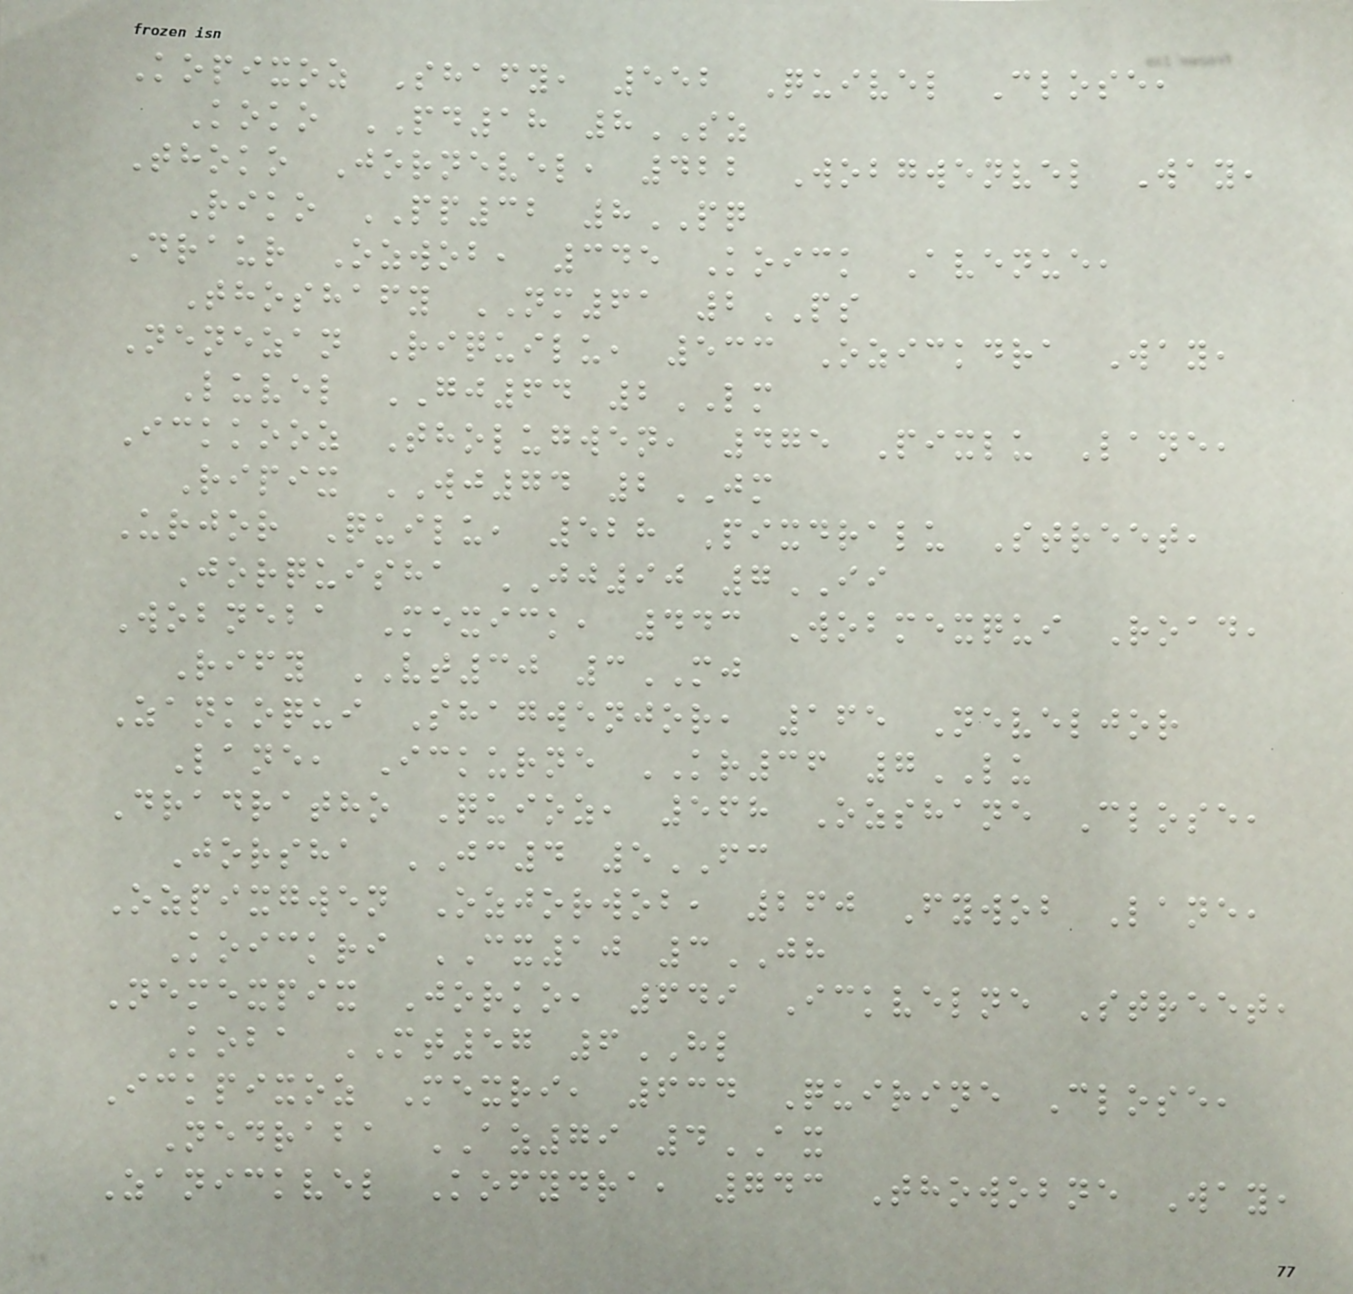Kopixoz Shafy, 552 Quivel Close,
Koko PD18 8SZ
Thoko Jornevel, 422 Wobgwenvel Way,
Riko PP32 8PQ
Draur Ozwob, 345 Koick Avenue,
Thoshafy NM61 2PS
Nenezan Riquilu, 533 Ozickdra Way,
Luvel GJ64 2LM
Ickkooz Tholugwen, 475 Pixlu Lane,
Ripix WJ74 2JM
Urjor Quilu, 528 Pixdralu Street,
Jorquisha JJ90 7II
Wobneba Mexick, 443 Wobmexqui Road,
Rify VT30 3MJ
Zankoqui Shagwenjor, 165 Neveljor
Lane, Ickurne KR36 7LU
Dradratho Quioz, 568 Ozshane Close,
Jorsha JC4 5FC
Ozpixgwen Ozjorwob, 260 Fywob Lane,
Koickri CX10 3JH
Nemexpix Jorko, 649 Ickvelne Street,
Koba MT57 6HL
Ickpixoz Mexri, 634 Quirine Close,
Nedraba AZ79 4AX
Zanickvel Kofydra, 743 Thowobne Way,
